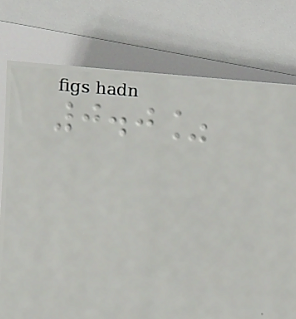0.0%
